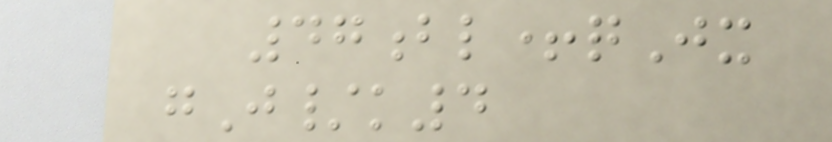47bl+qJx
gJ/k4
